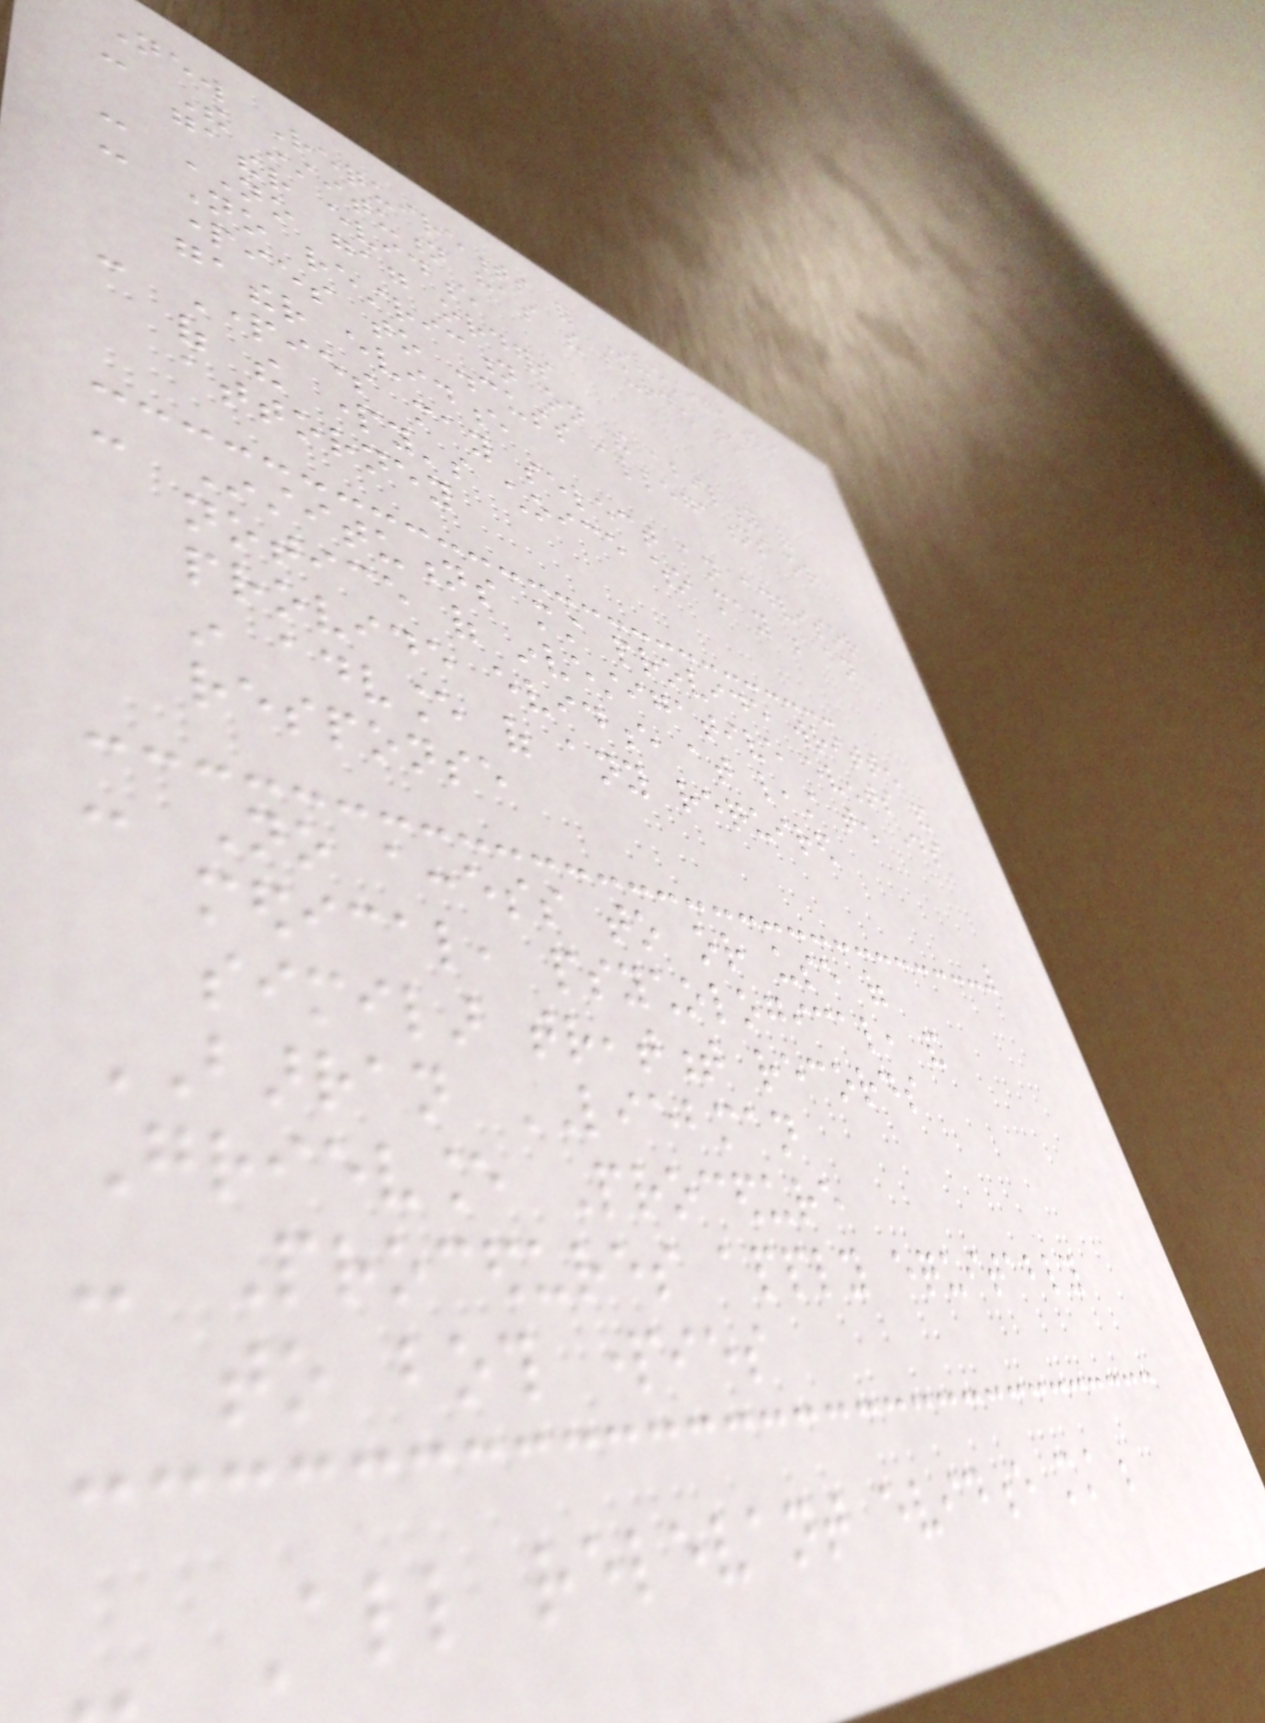New Requirements for Investigations
- The institution has the burden to
gather evidence
- NO gag orders
- No restriction on the ability of
parties to discuss allegations or
gather evidence
- Parties may select an advisor
of the party's choice who may be an
attorney
- Institutions must provide written
notice of investigative events and
provide evidence at least ten days
in advance of any required
response
- No access to or use of
medical, psychological, and
similar treatment records
BARRAN LIEBMAN
Grievance Procedure
- Procedures apply equitably
to both parties
- All relevant evidence must be
